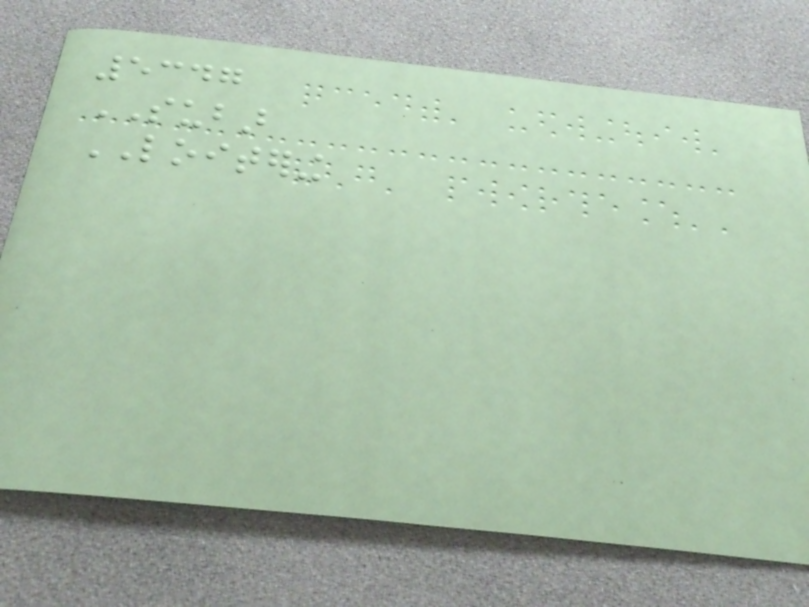5347
SUBAR
LOITERING
